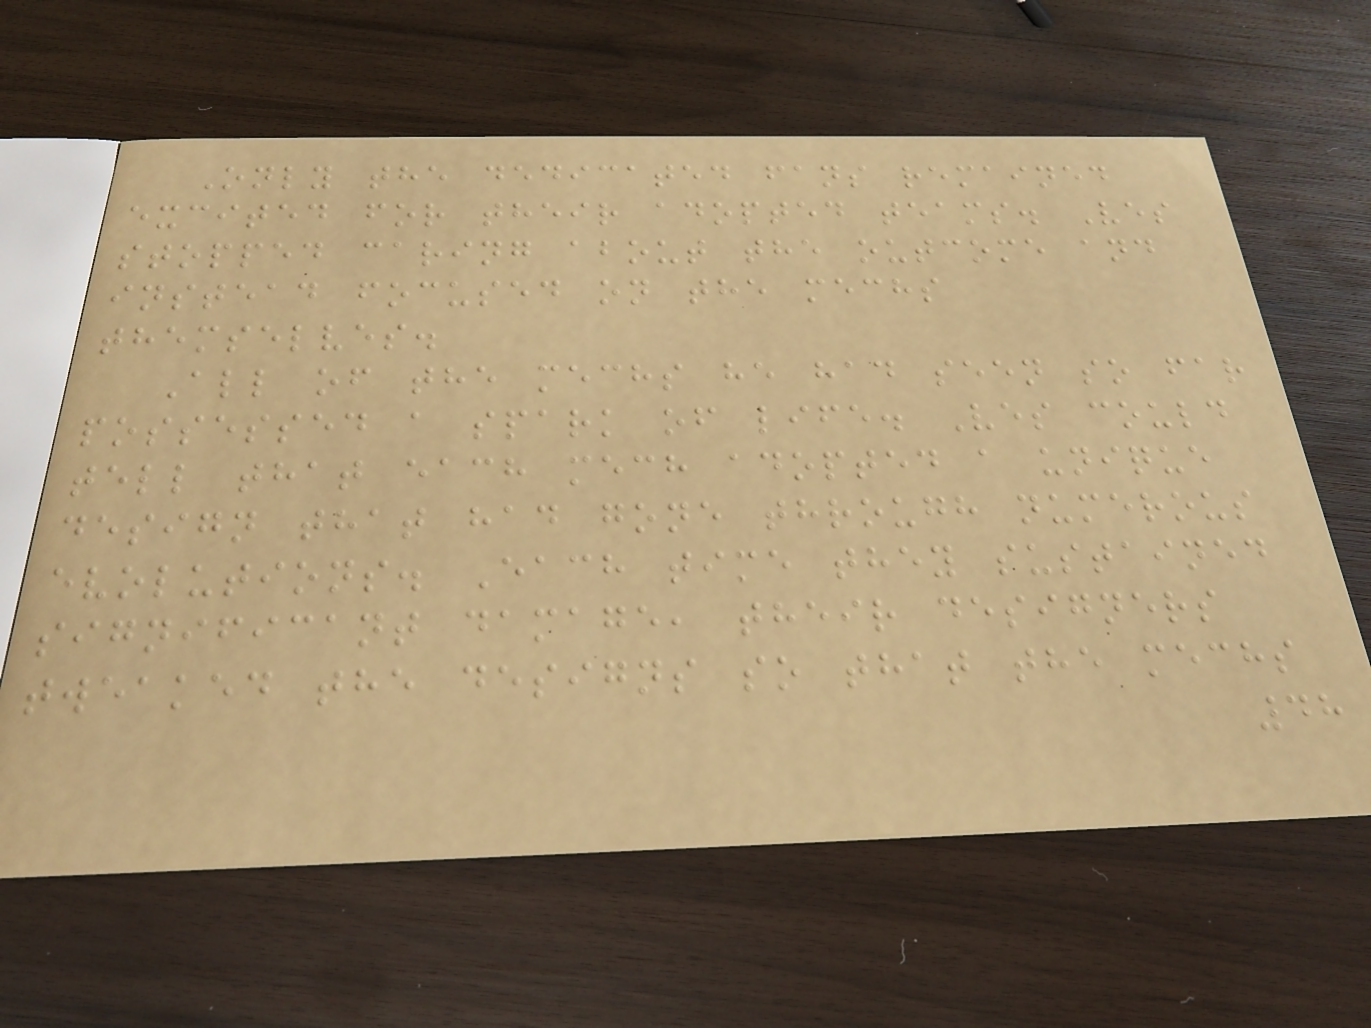Only the dedicated fans remained
excited for their adopted teams. Ves
stopped caring about the outcome and
instead focused on the mechs
themselves.
All of the mechs he had seen so far
possessed a spark of life. Ves could
tell that each mech adopted a unique
design that had gone through numerous
evolutions. Each time they sustained
significant damage, their designers
tweaked the designs so that the mechs
48
